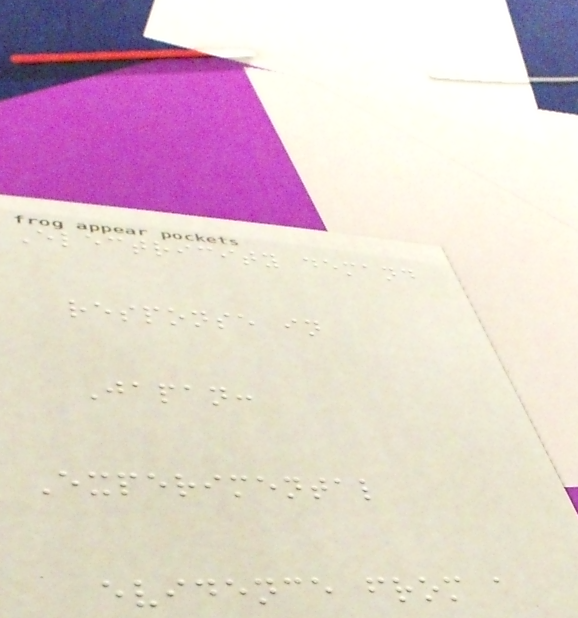Electricity demand
response in
Japan:
Experimental
evidence from a
